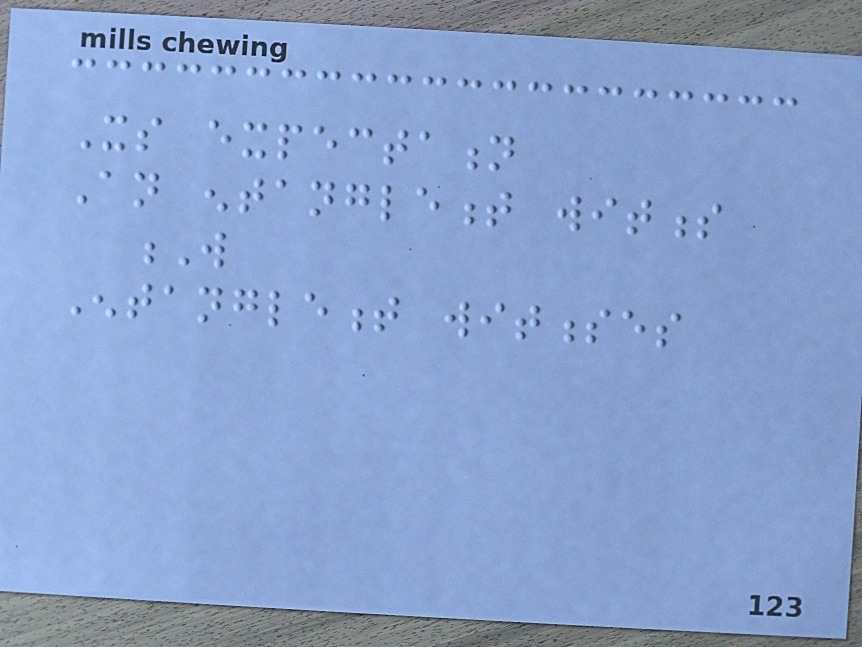Its expectation
An entanglement witness
W
Entanglement witnesses
